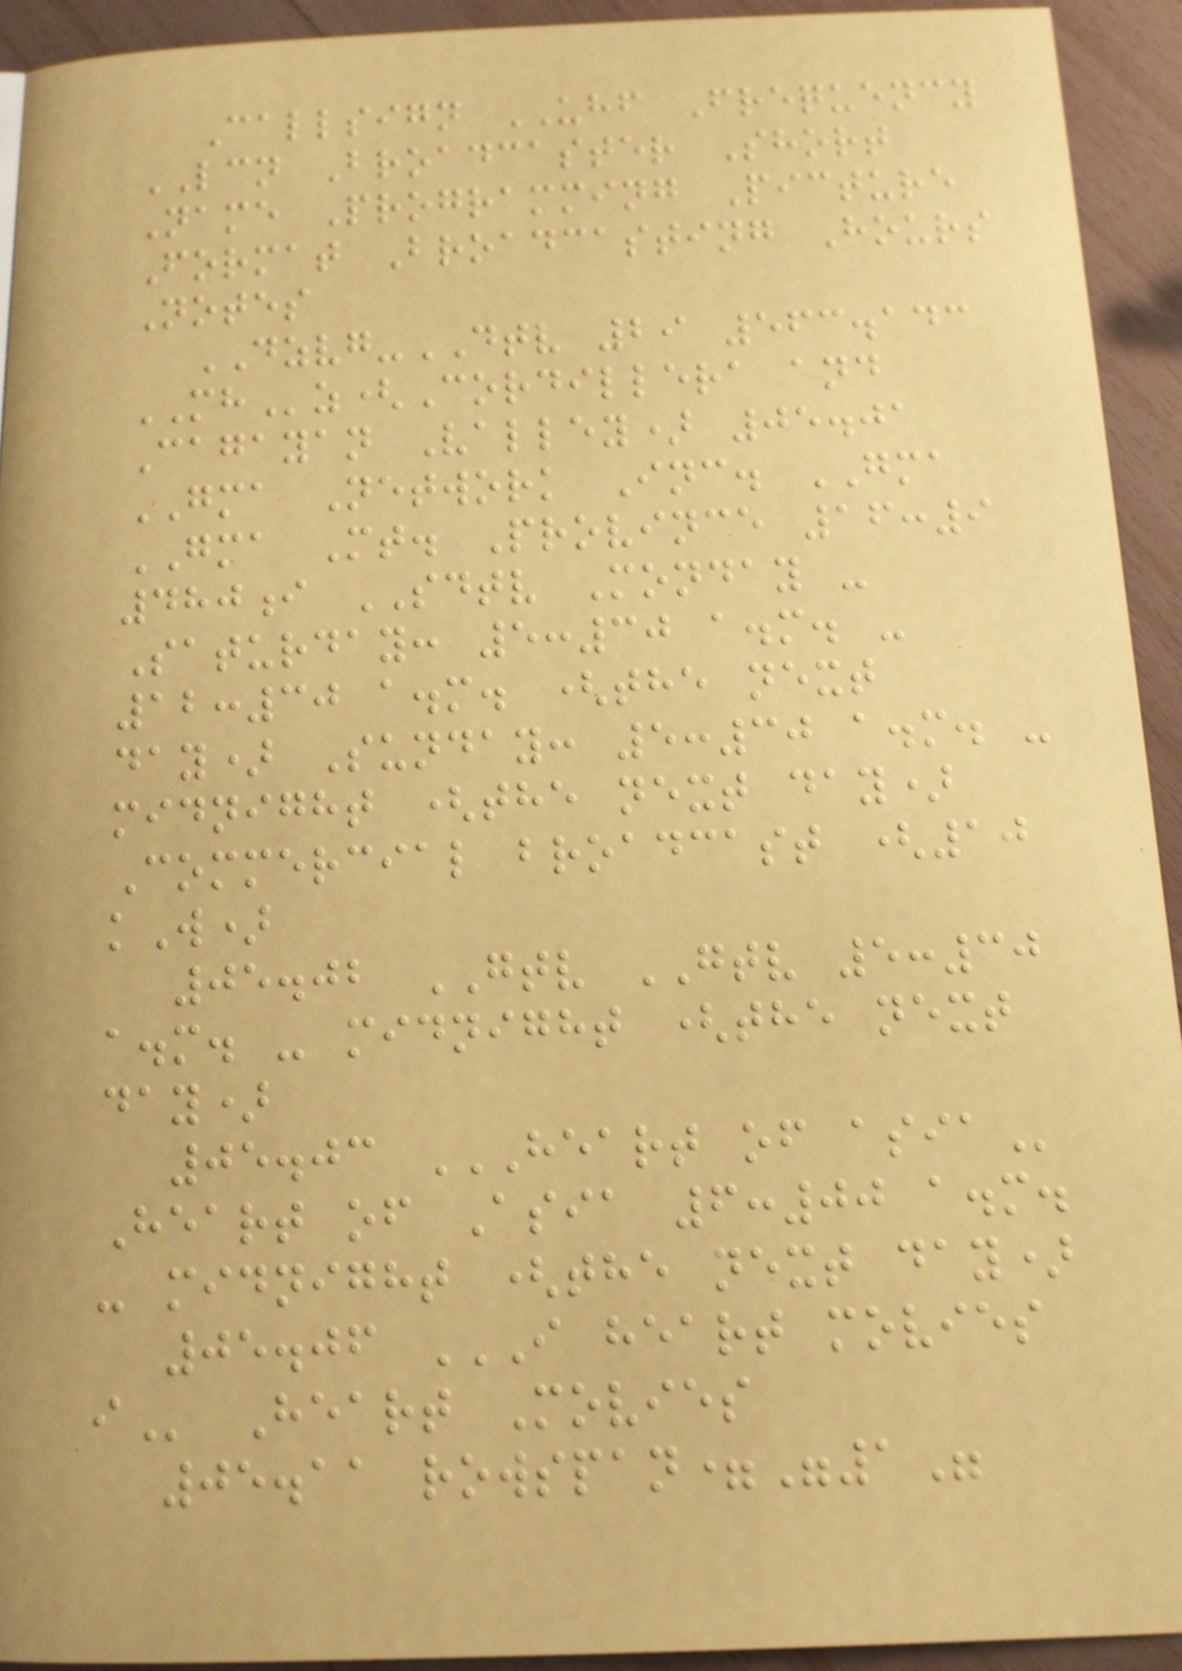Callsign UHF Frequency
LCN Broadcaster Short
Name Programming Picture
Format Broadcasting Hours
Notes
DZVG-DTV 29 563.143
MHz(Cordillera and
Cagayan Valley) 05.01
GMA Network Inc. GMA
GMA Mt. Province 16:9
480i SDTV Monday -
Saturday: 5:30 a.m. -
12:30 a.m. (the next
day) Sunday: 5:30 a.m. -
midnight (the next day)
Commercial broadcast (10
kW)
05.02 GTV GTV 5:30
a.m. - midnight (the next
day)
05.03 HEART OF ASIA
Heart of Asia 6:00 a.m.
- midnight (the next day)
05.06 I HEART MOVIES
I Heart Movies
05.11 rowspan="1"
